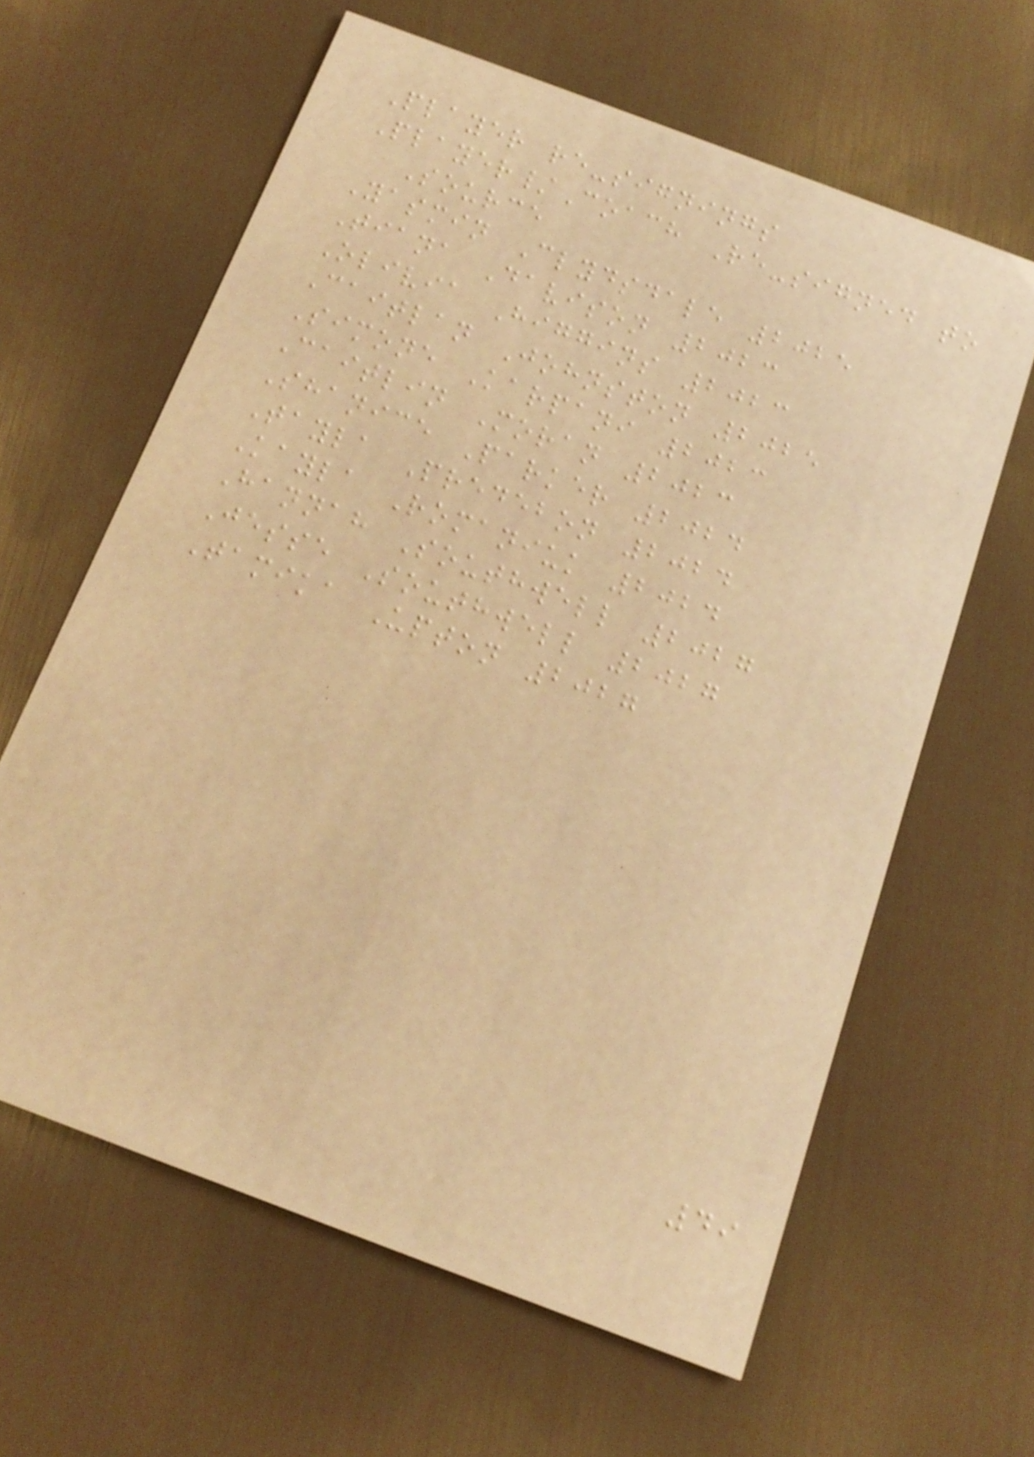Player re-signings
Player/Coach Re-signed to
Source
Yasmin Clydsdale 2025
Tiana Davison 2023
Olivia Higgins 2023
Caitlan Johnston 2025
Simone Karpani 2023
Caitlin Moran 2023
Shanice Parker 2024
Tayla Predebon 2024
Kayla Romaniuk 2024
Hannah Southwell 2027
Jesse Southwell 2027
Tamika Upton 2027
49
